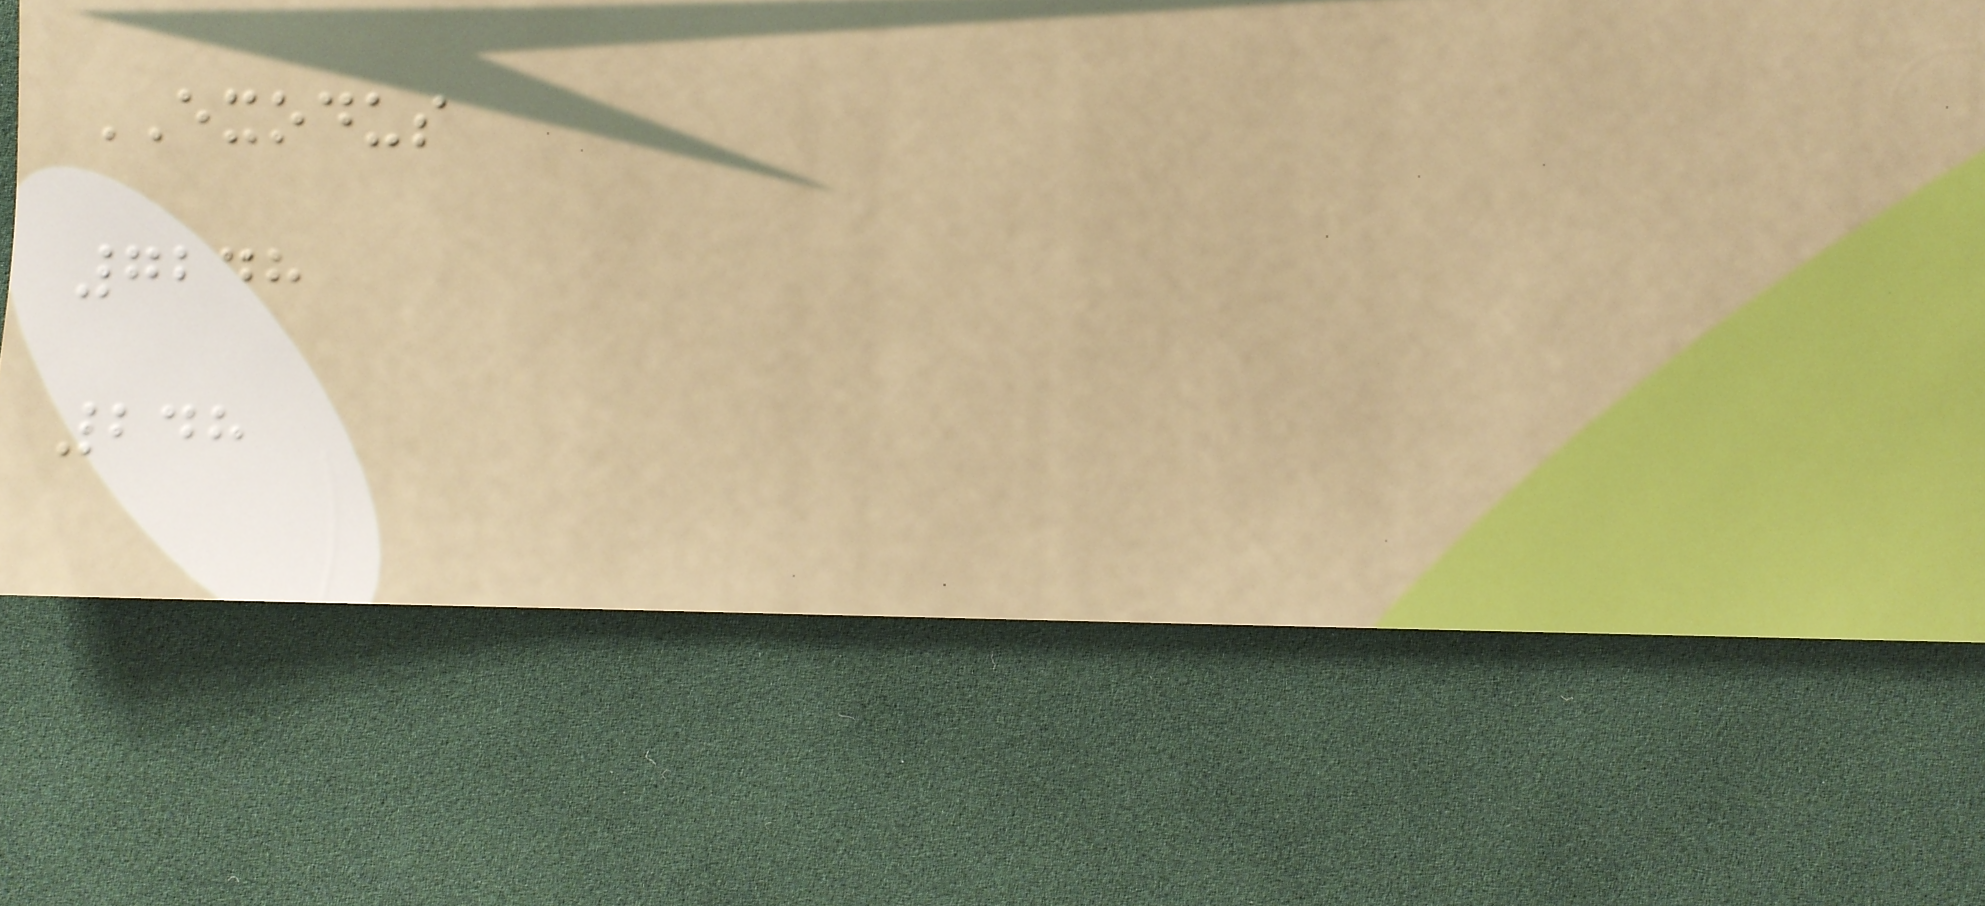EXODUS
7248
248
